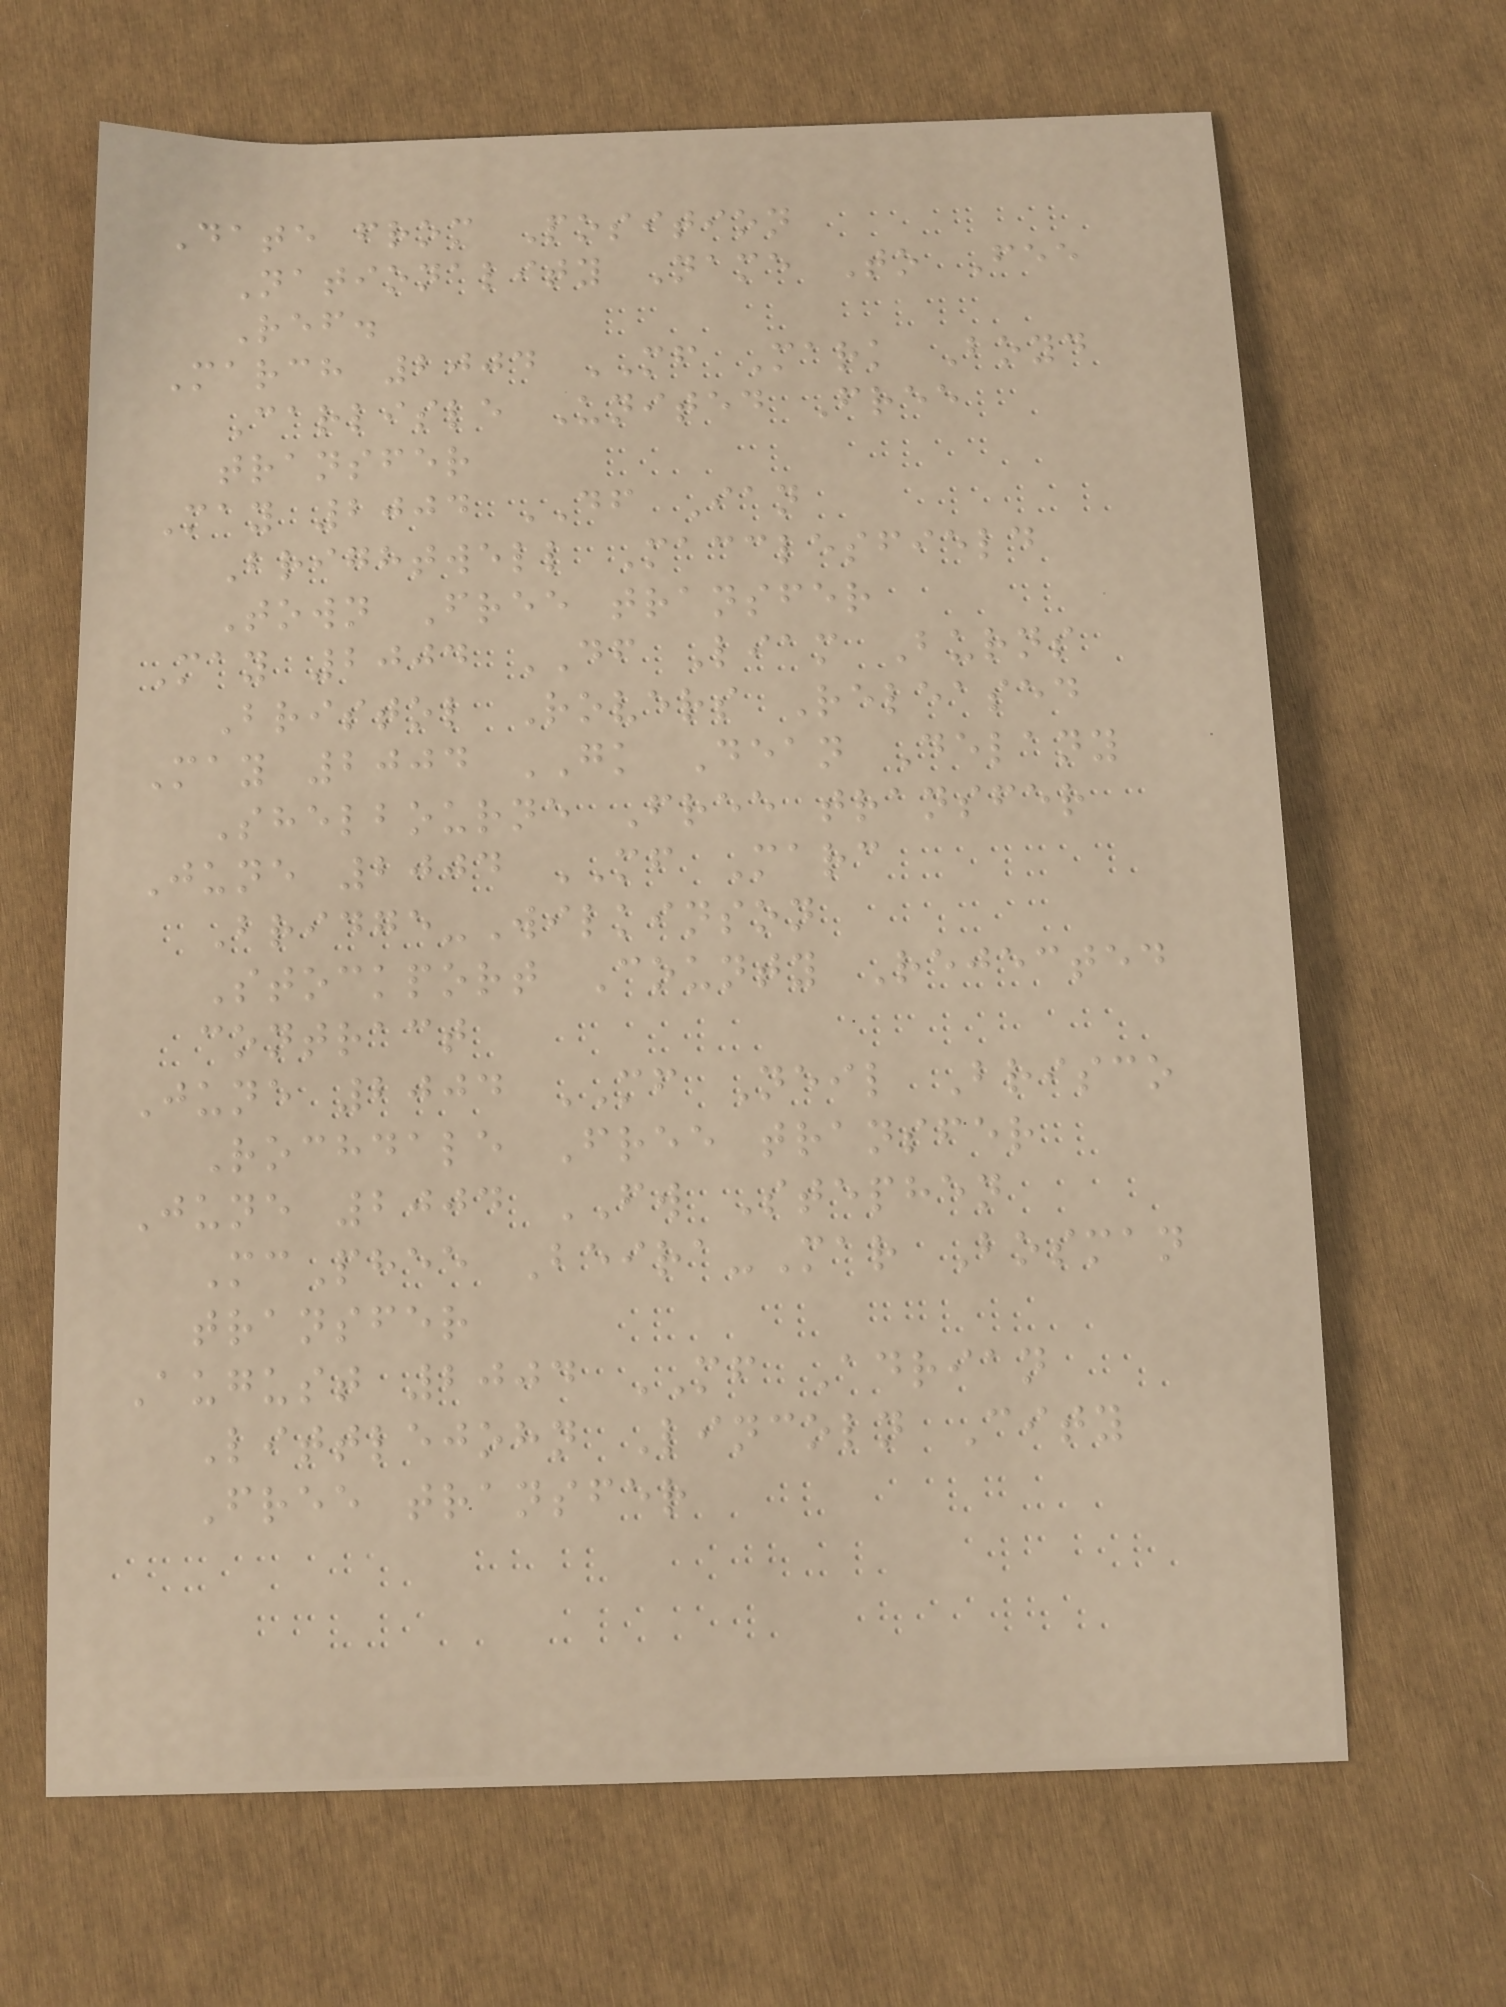Date from Position
Nationality Name To Fee
Ref.
March 2004 MF Mark Boyd
Carlisle United Free
transfer
May 2004 DF Ian
Brightwell Macclesfield
Town Free transfer
May 2004 DF Liam Burns
Bristol Rovers Released
May 2004 GK Dean Delany
Shelbourne Free transfer
June 2004 MF Marc
Bridge-Wilkinson
Stockport County Rejected
contract
June 2004 MF Neil Brisco
Rochdale Free transfer
June 2004 FW Stephen
McPhee Beira-Mar Bosman
transfer
August 2004 MF Adrian
Littlejohn Lincoln City
Free transfer
